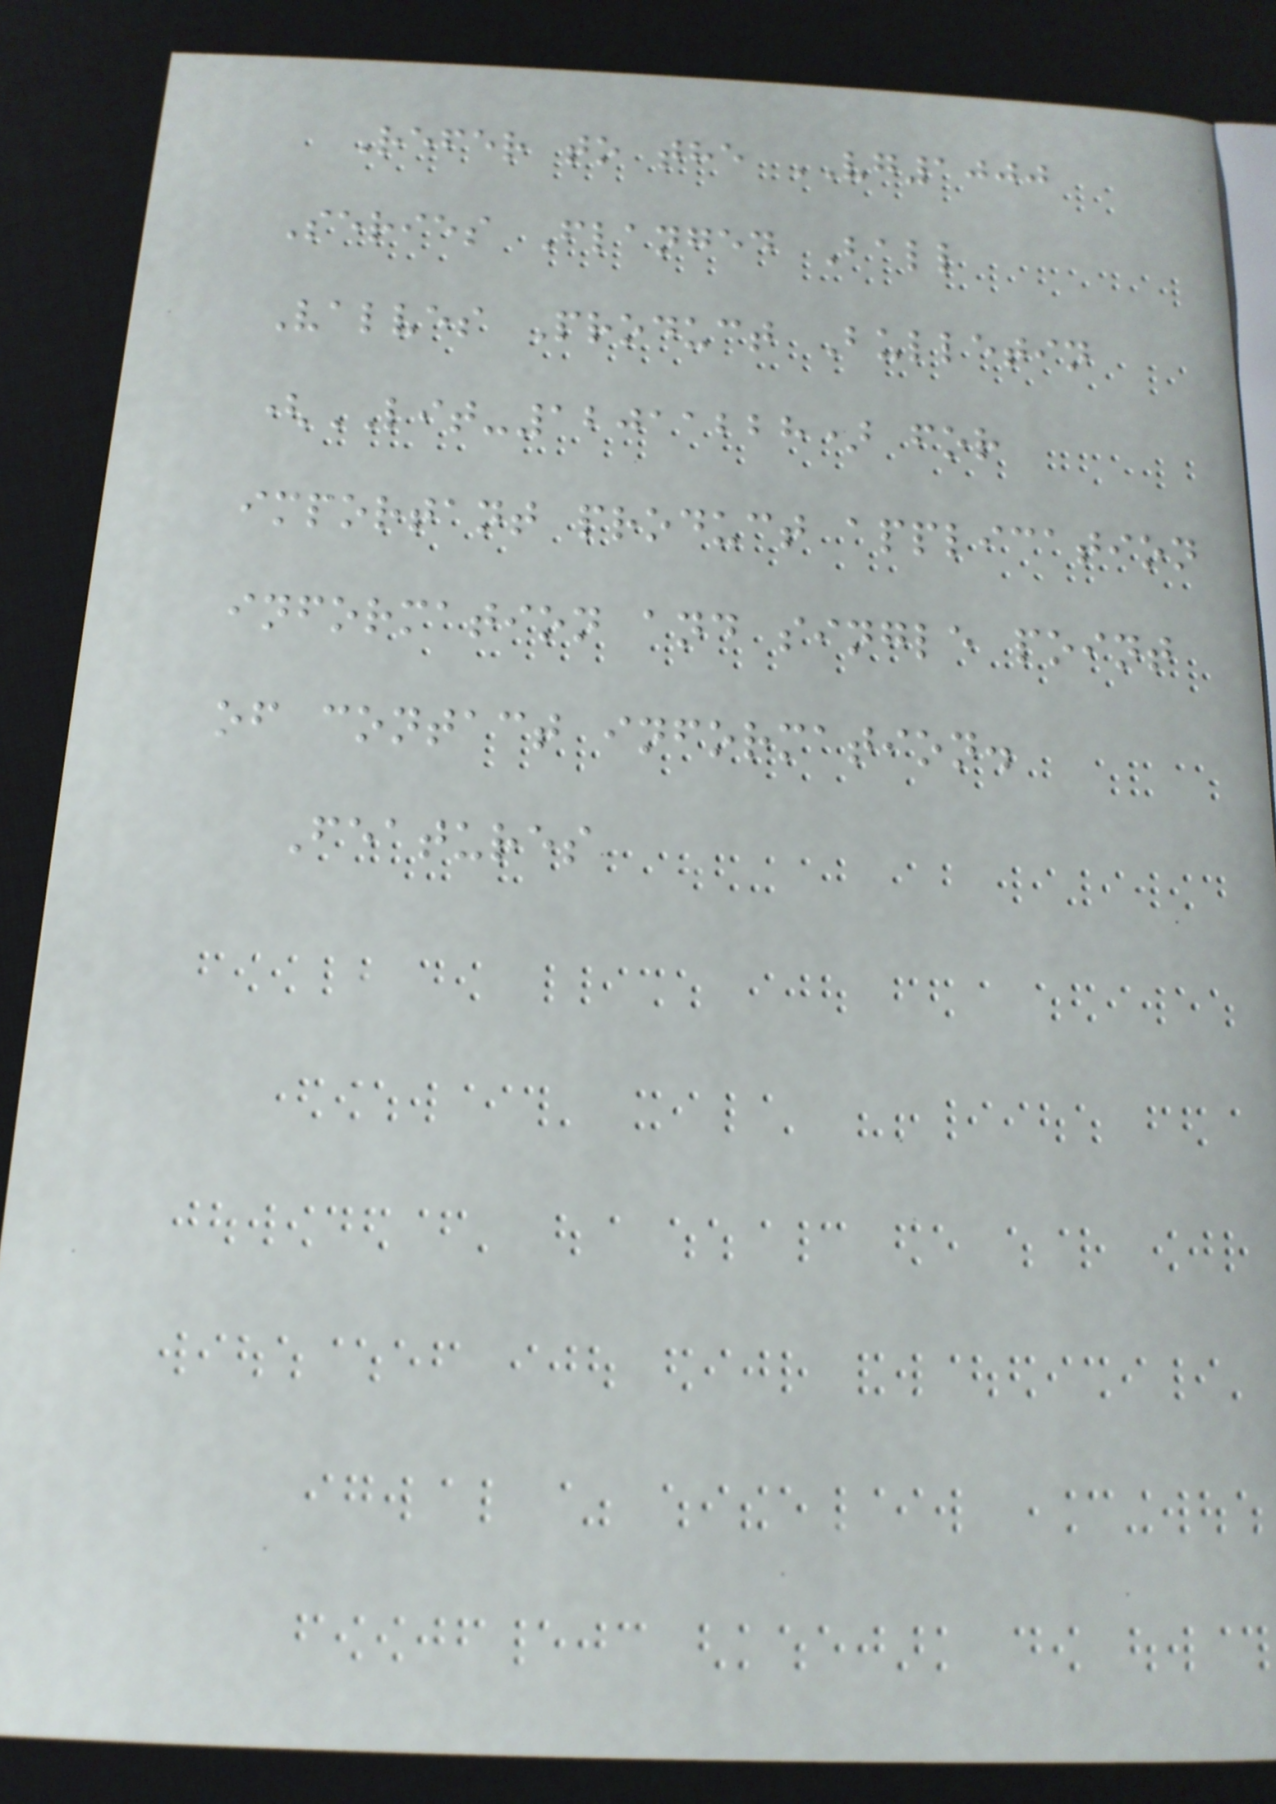Refer to the VG1000
Series Flanged Ball
Valves Product Bulletin
(LIT-12011228) for
important product application
information and single point
of contact information.
Features
